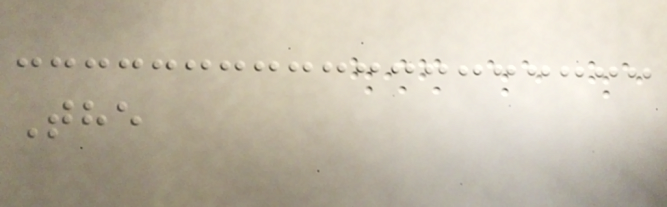The
